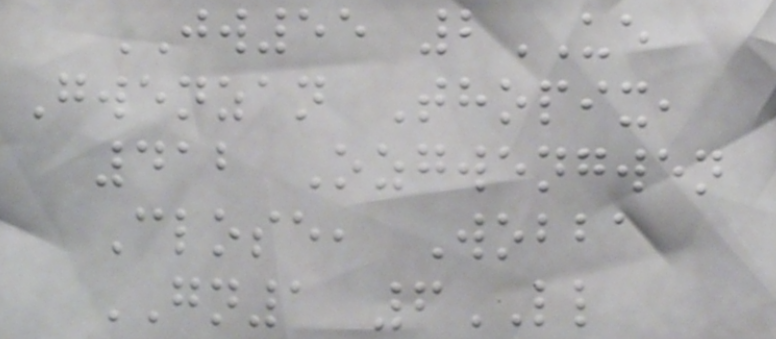JW55 2UE
Gwenzan Thopix,
412 Ozgwengwen
Close, Wobba
GN1 6LL
